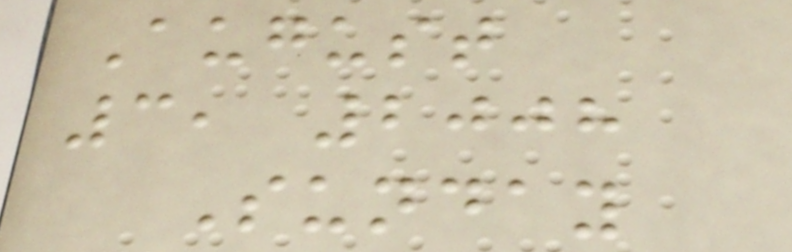August
3, 2008
Sunday
